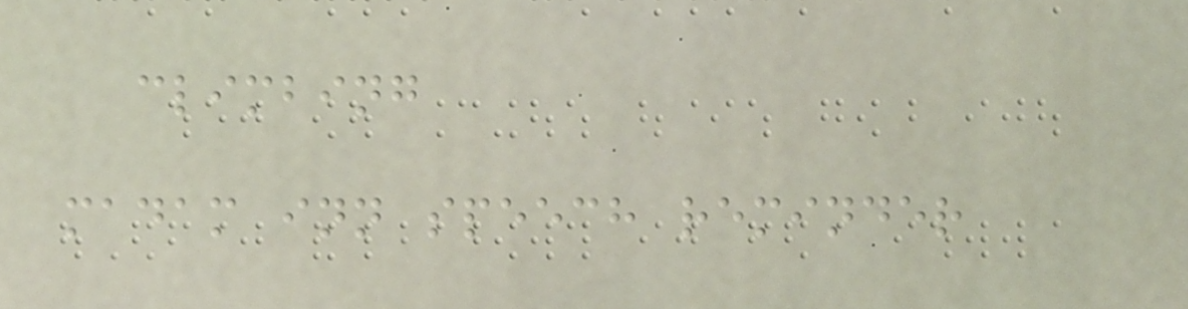climbing
madam inn speech reminder
